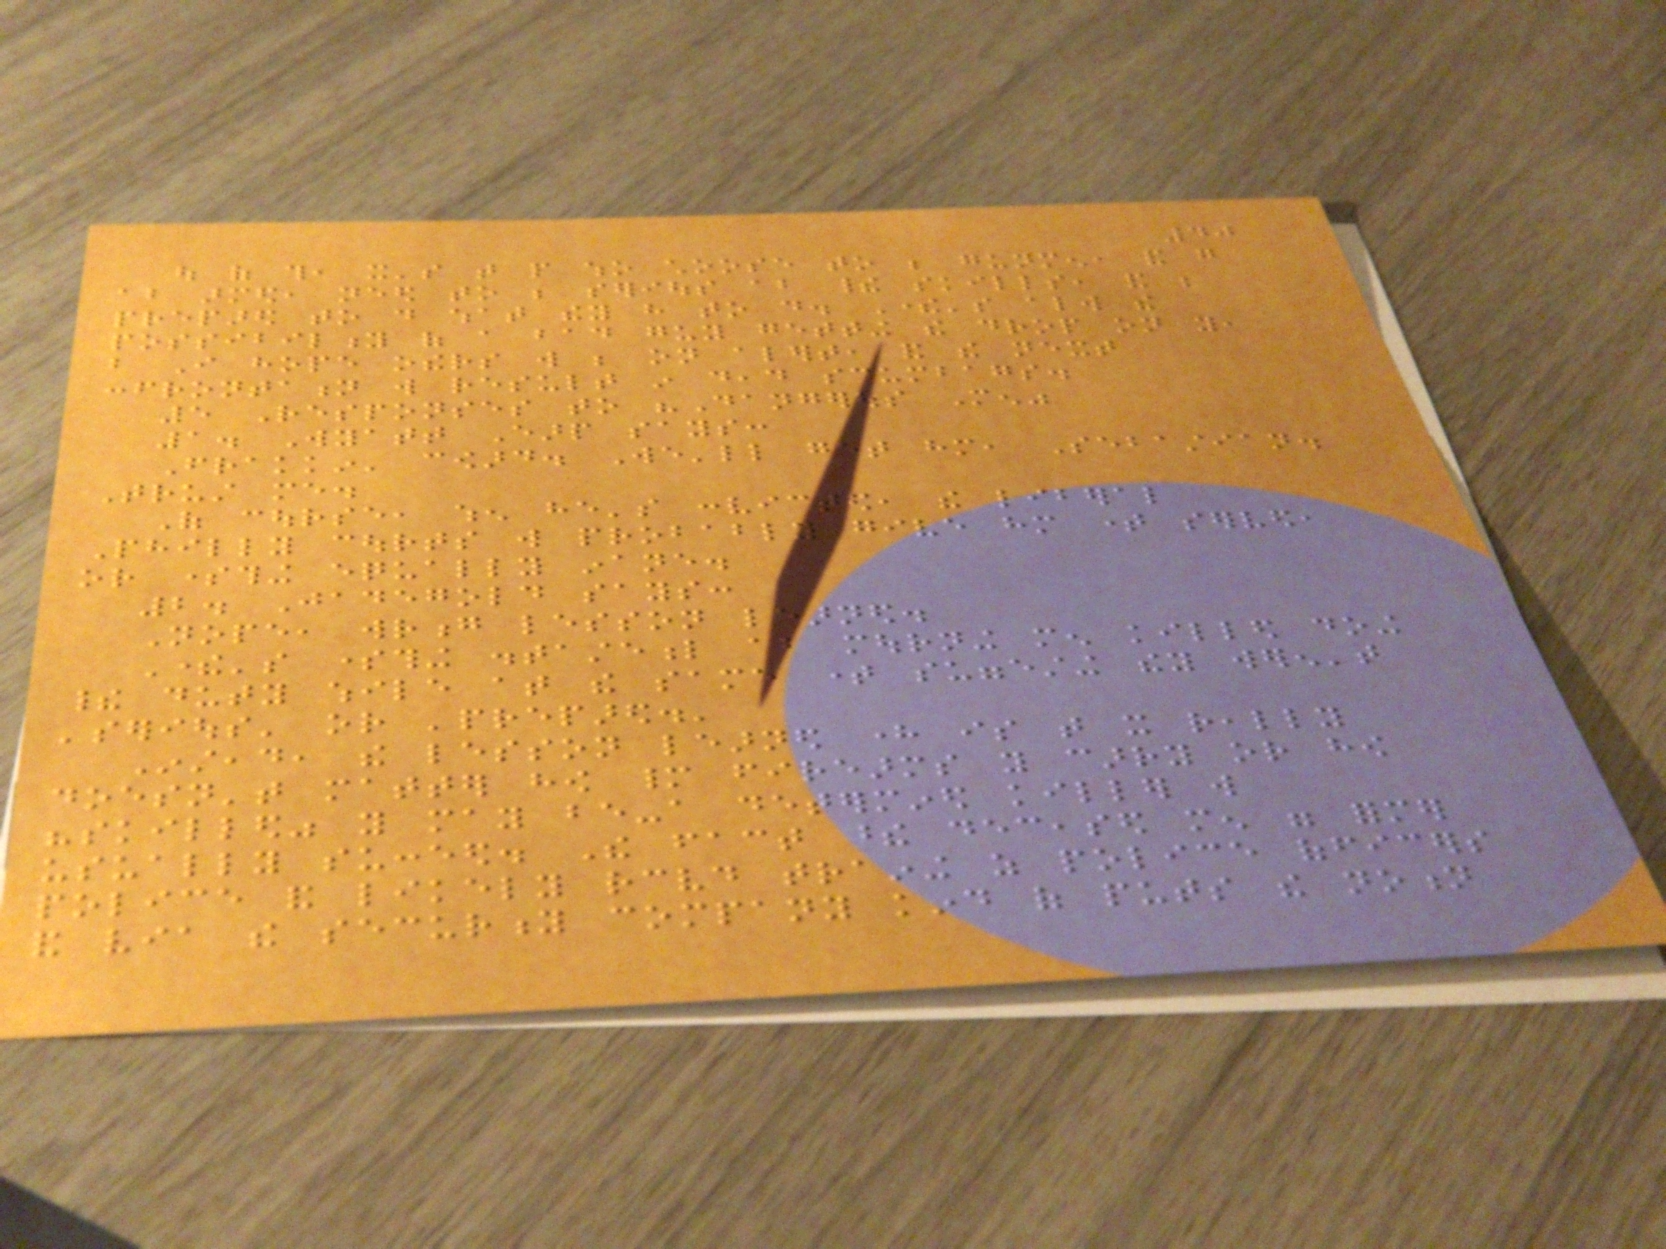40
out of this, it's that people who choose to be gunmen, and go
about armed, need to be serious about their skills, and be
prepared to do what they have to do. There's always the
possibility of a bad guy getting the drop on you,
but I hope others will be on alert, and the next
confrontation will result in dead scumbags.
5 Responses to "Dangerous Men"
1. Wyatt Earp says:
Frakkin' coward. We'll get him, Sebastian.
Trust me.
Of course, when he's convicted, the liberal
Philly courts will probably give him time served,
or something equally inane.
2. Jadegold says:
Nope, wrong lesson learned.
There's something distasteful about mourning men killed doing
their duty while at the same time suggesting they weren't
'serious' or 'prepared.'
Instead, the lesson learned here is that it really
doesn't matter how many firearms you carry or how
"skilled" you may be-a determined killer will
usually succeed. The fact these deceased men were former
police and likely received training as police officers
and via the security company kind of puts the notion
